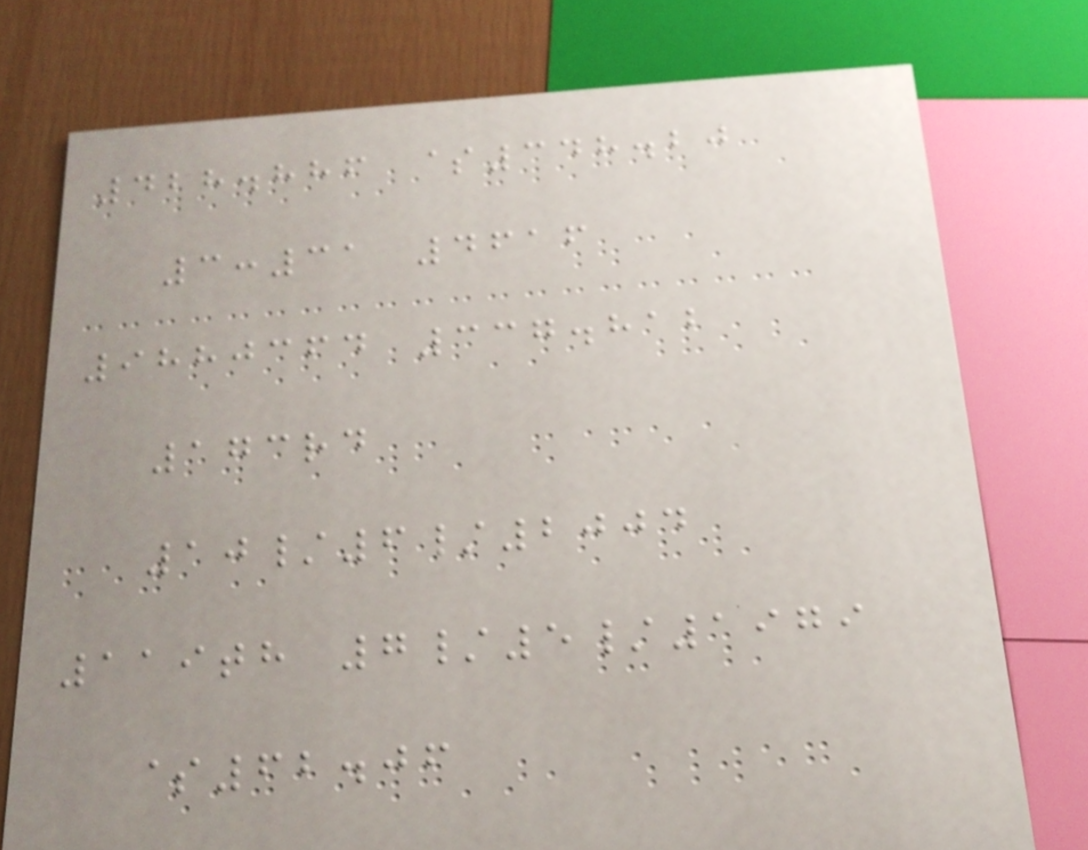428.886 $348.20
3:31 4616
9880364 337.812
173rd
10/6/2004
119th 7/5/1979
$62.06
